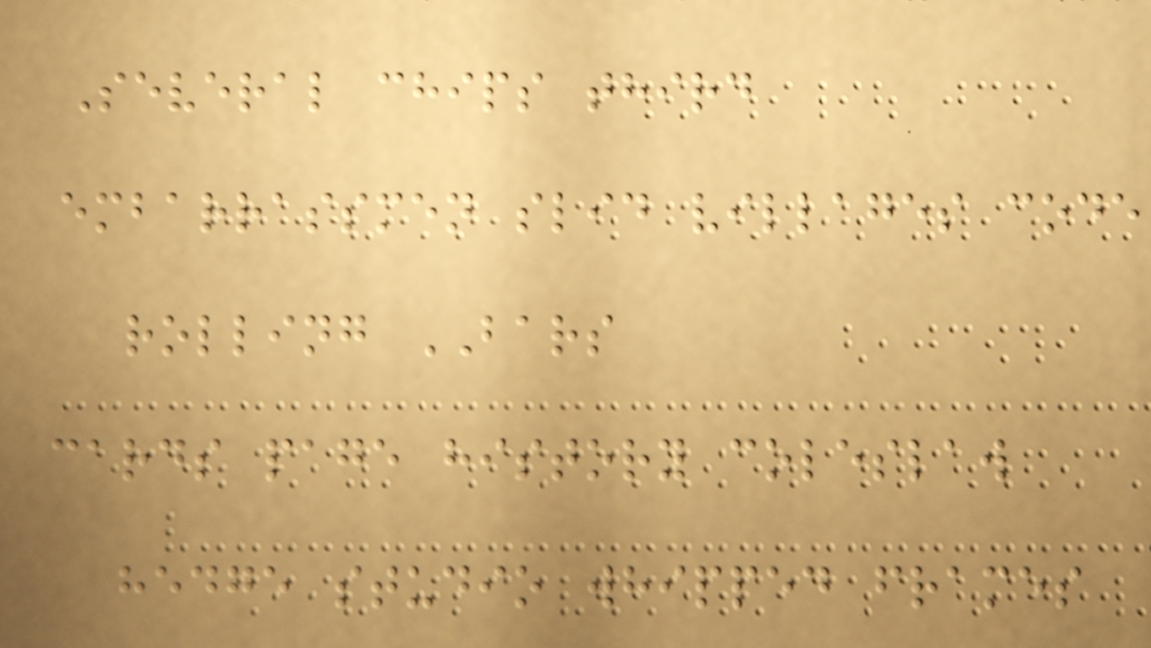Several chips third
embarrassmen slid villages code
rolling BARS
cards page history coleslaw
hedge studio whipped frames
